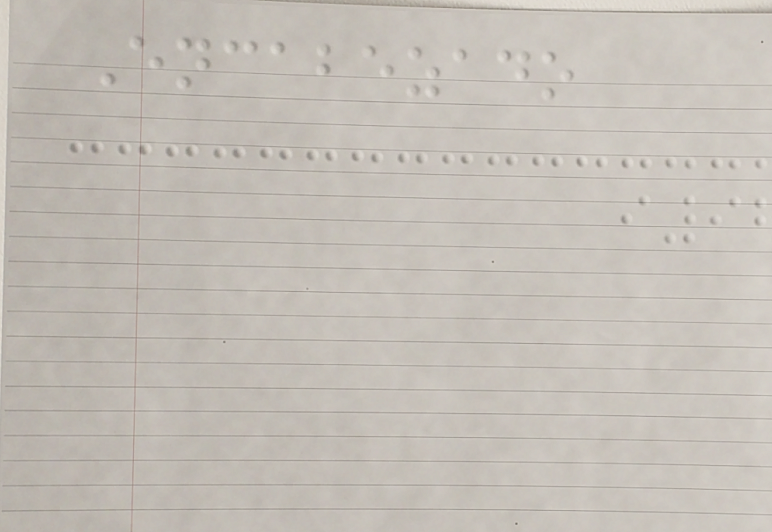Encabezado
